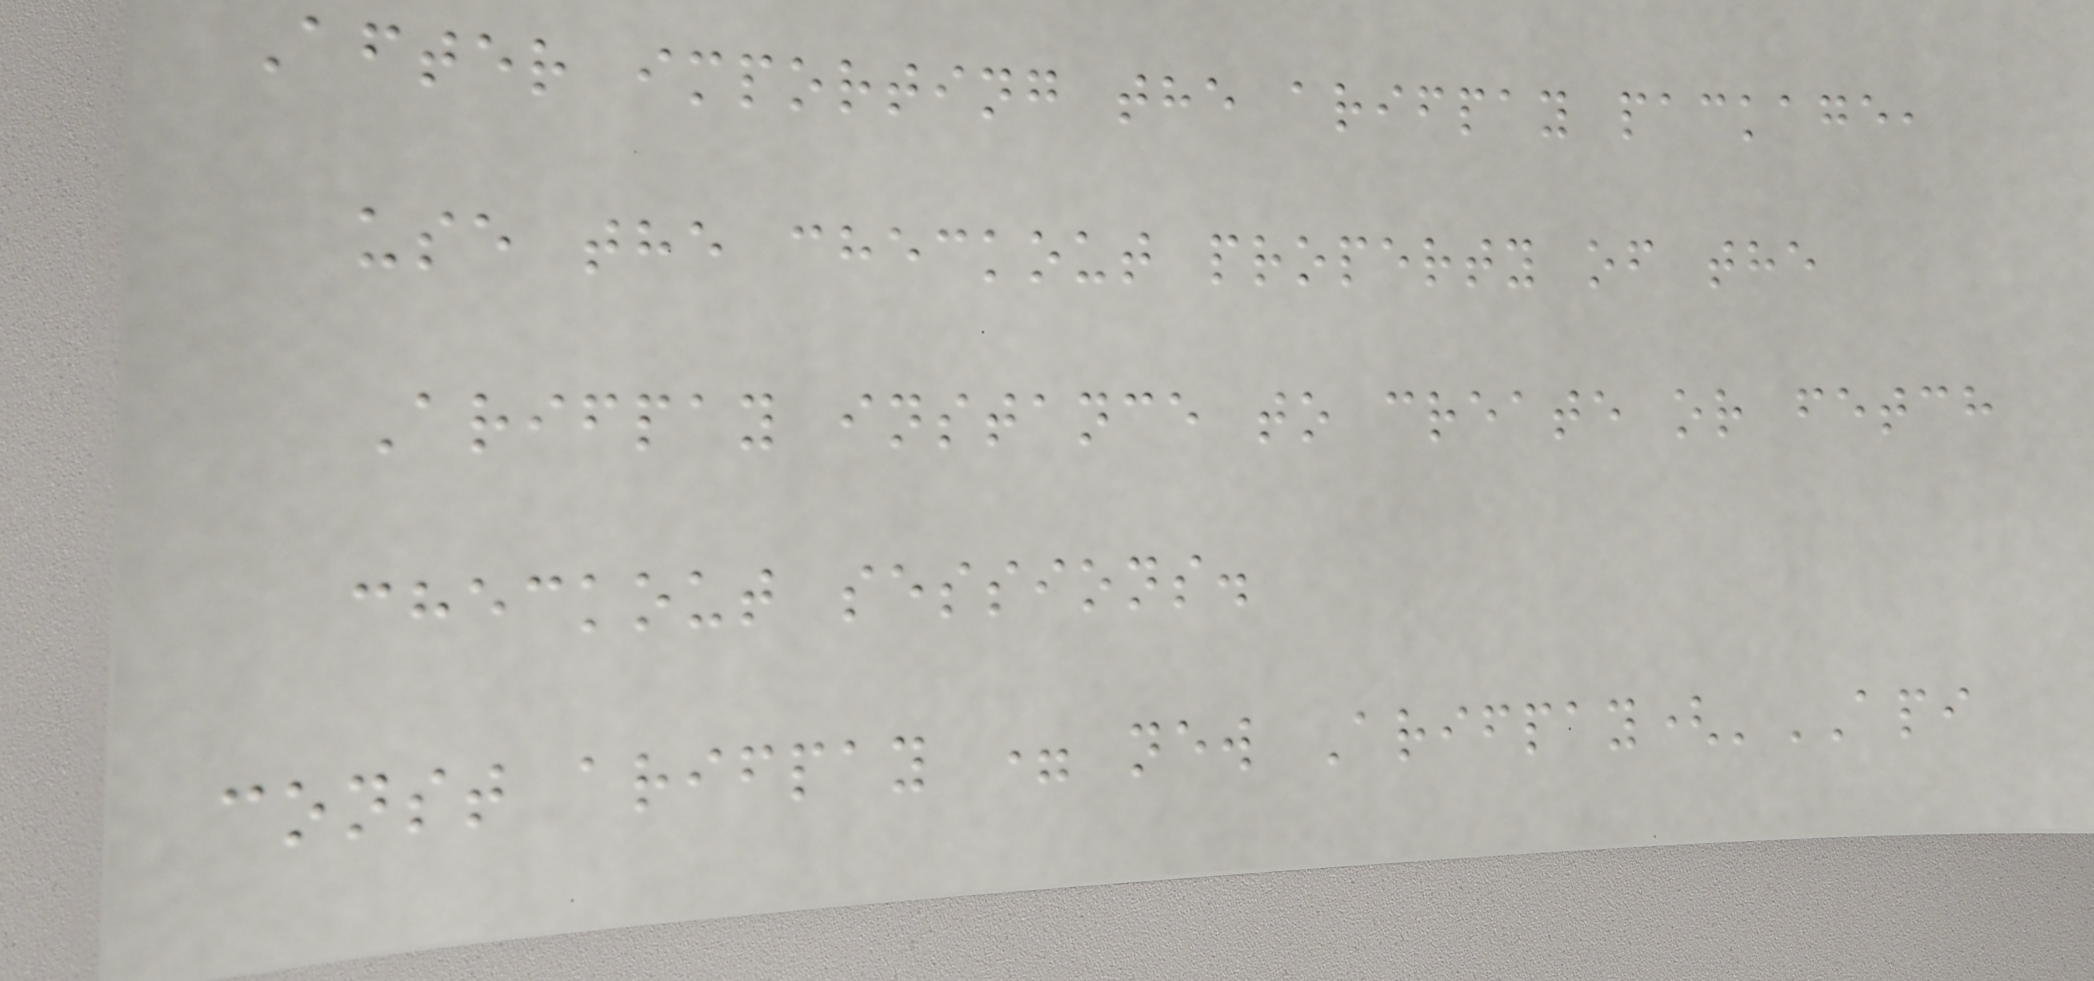After importing the arifpay package,
use the checkout property of the
Arifpay instance to create or fetch
checkout sessions.
const arifpay = new Arifpay('API
